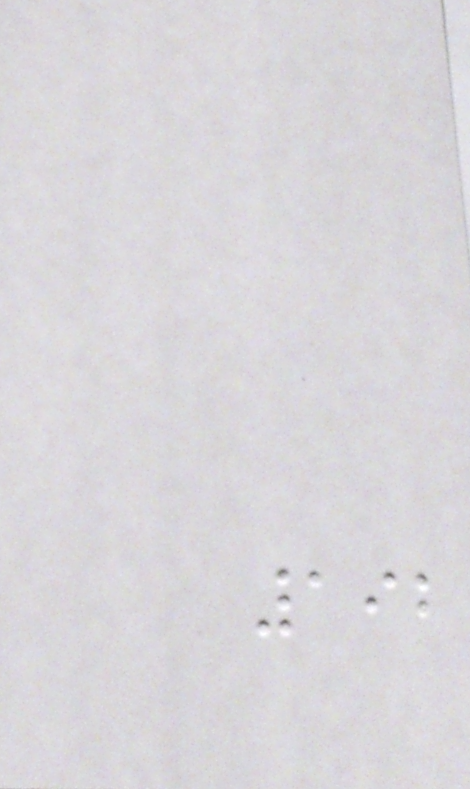192
